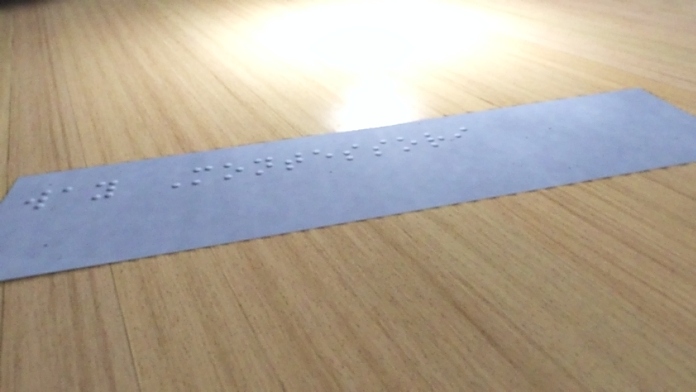way Montessori
